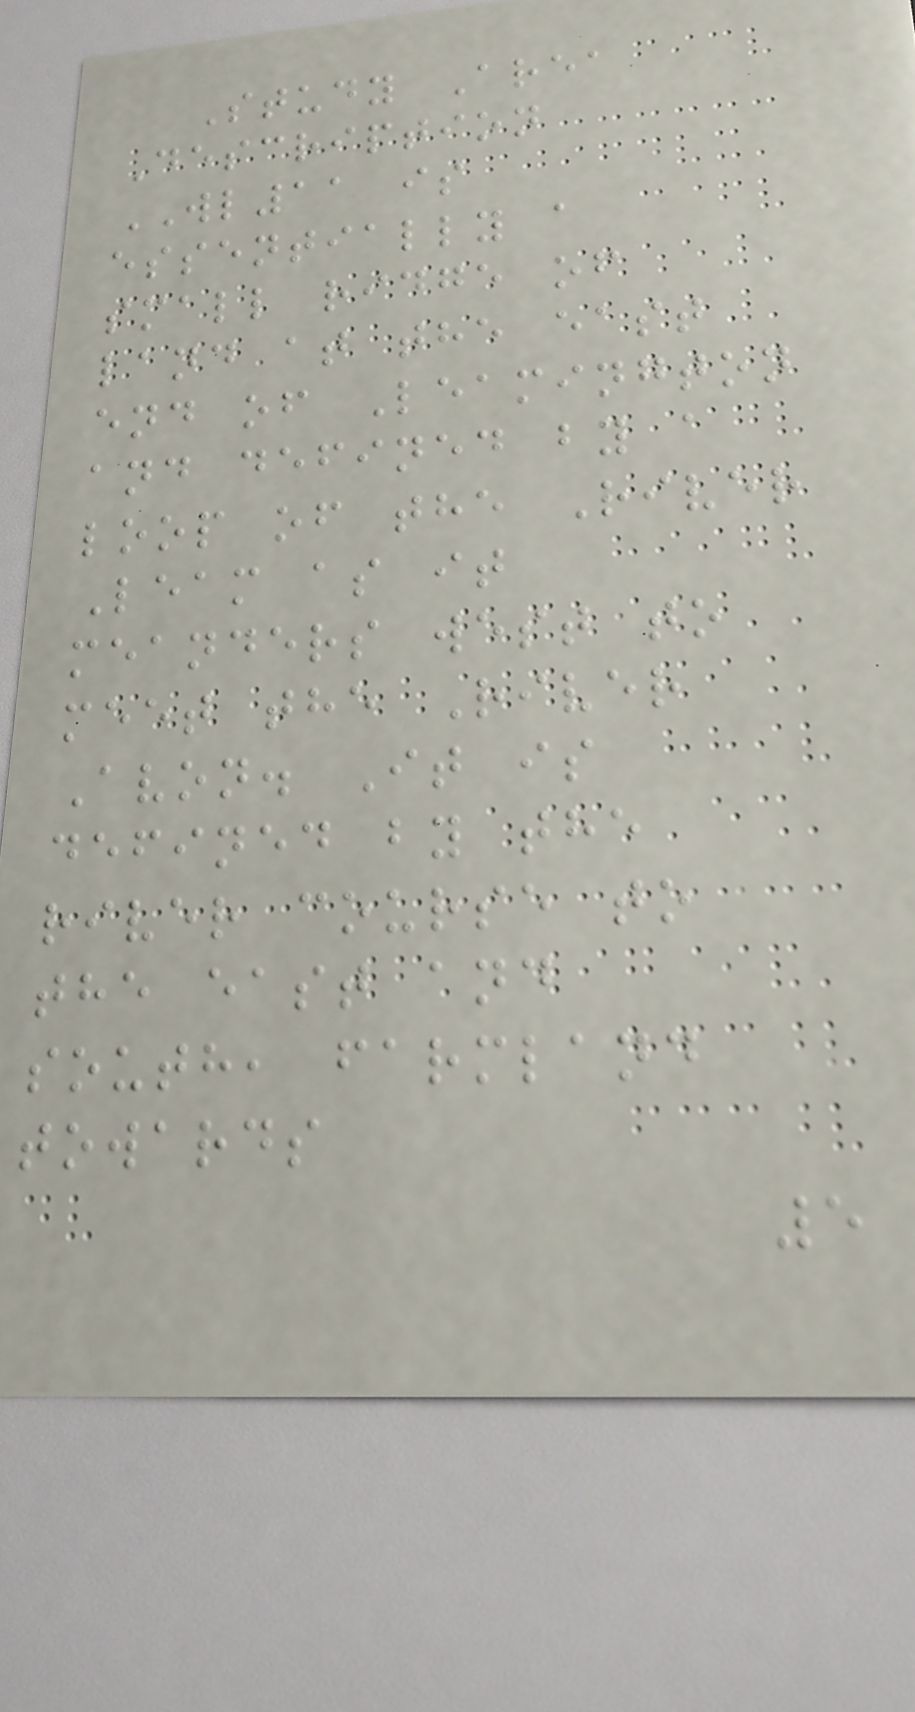Study Area
Description
WL11 is
essentially a
small ridge of
land at the east
end of Leamington
and defined by a
loop of the River
Leam as it
meanders west to
meet the River
Avon. It is
defined by the
river course to
the east and
south, farmland
towards
5
